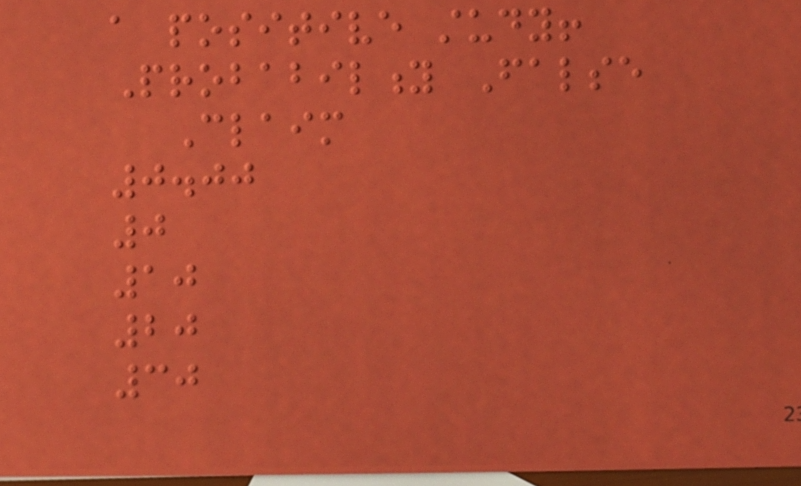a positive study!
Probability False
Claim
0.00
0
10
20
30
